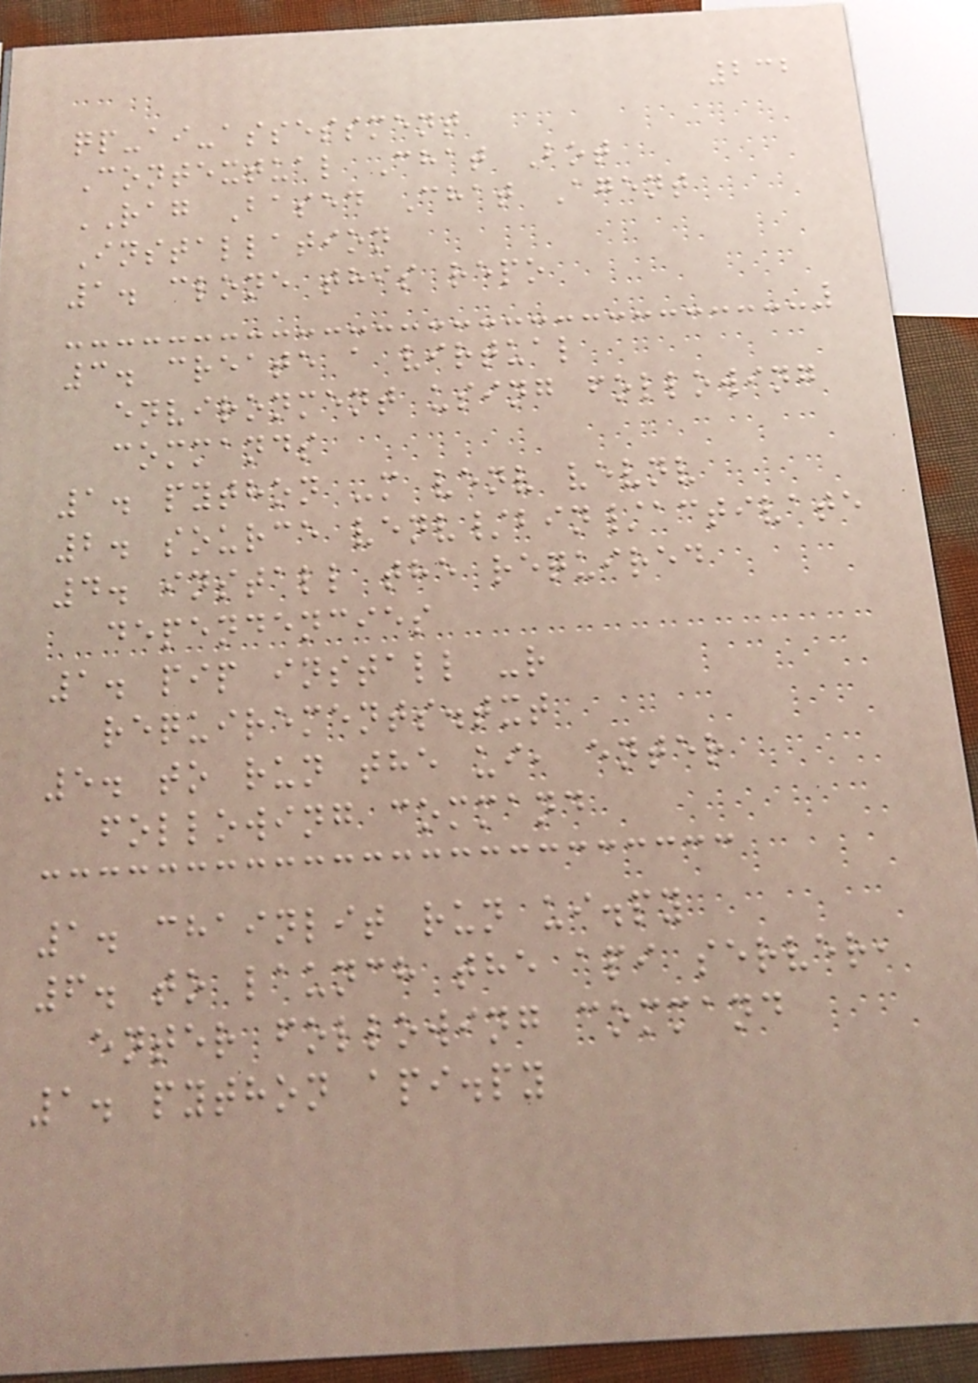232
qp-ai-assessment
Contextual Chat Bot
RAG Based Chat Agent
Installation
1. clone this repo
3. create a virtual
environment using following
commands
1. python -m venv vevnv
2. source venv/bin/activate
4. install the required
dependencies
1. pip install -r
requirements.txt
5. to run the ui, enter
following command
1. chainlit run ui.py
6. to launch the api server,
enter following command
1. python api.py
